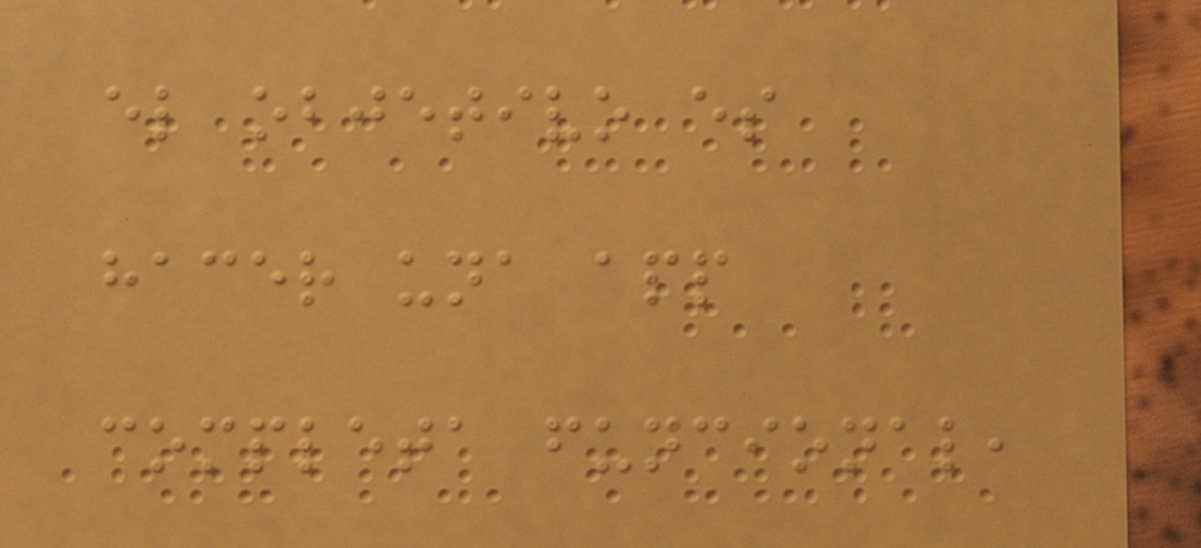el objetivo es
hacer una app
completa funcional,
